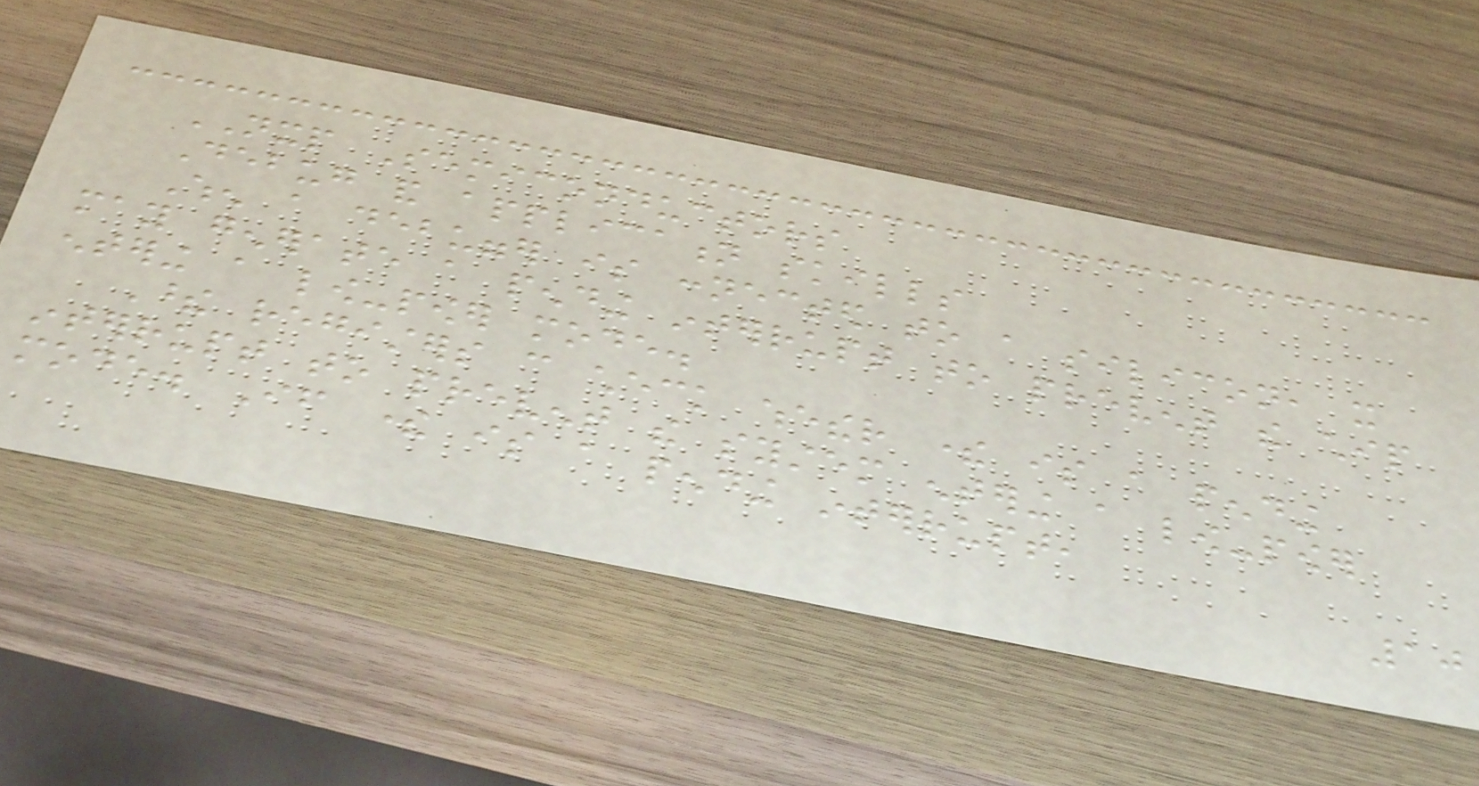NXP Semiconductors
Debug and application skills
When a debugger is connected to a silicon, it
may generate a pending interrupt to prevent the chip
entering a low-power mode.
These registers can check whether there is a pending
interrupt to prevent the system entering a low-power
mode. If there is a pending interrupt,
10
